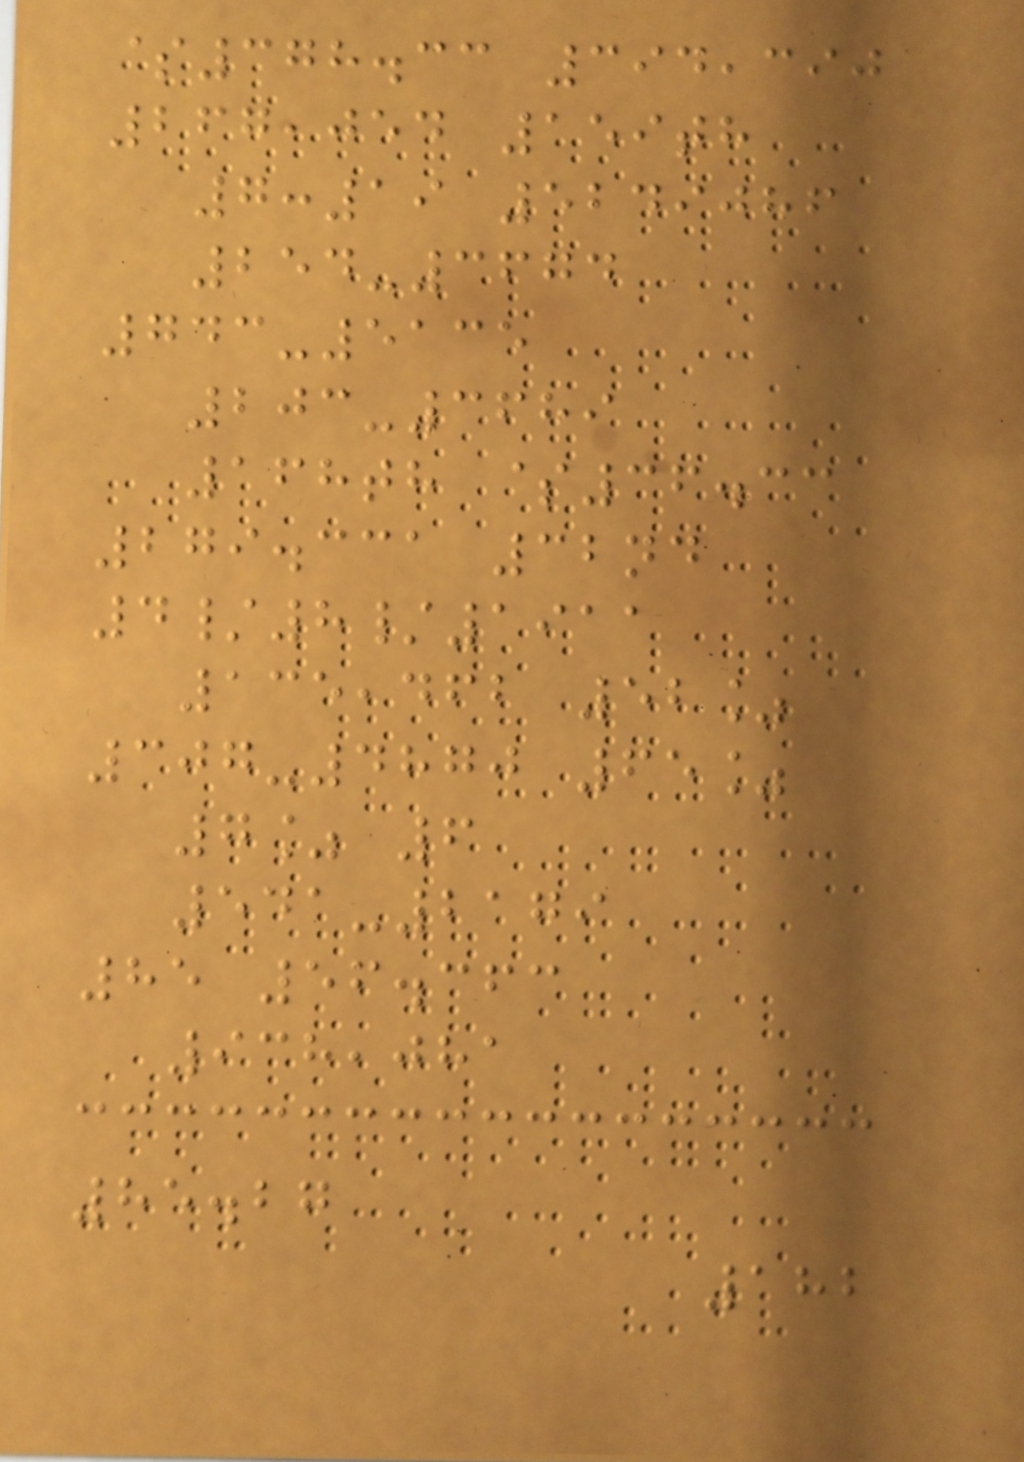$378.33 394,390
267,054 159th
7:19 5249086
254-3674
743-5135
203-3689
168th $36.33
279.331 32nd
4/8/1911
135,462 52%
307-4870 65%
7% 6
541-2179
85 56.363
938,081
85.27
182
